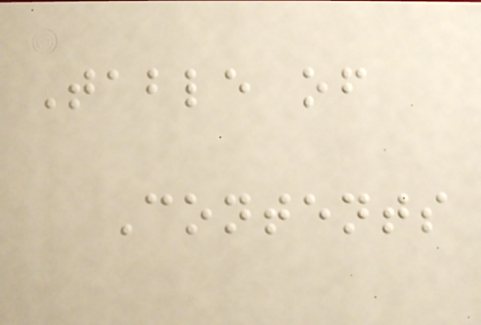Table of
Contents
